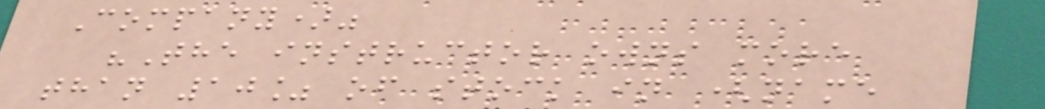Company)"
"The instructor owns more
than 10% of stock in (name
